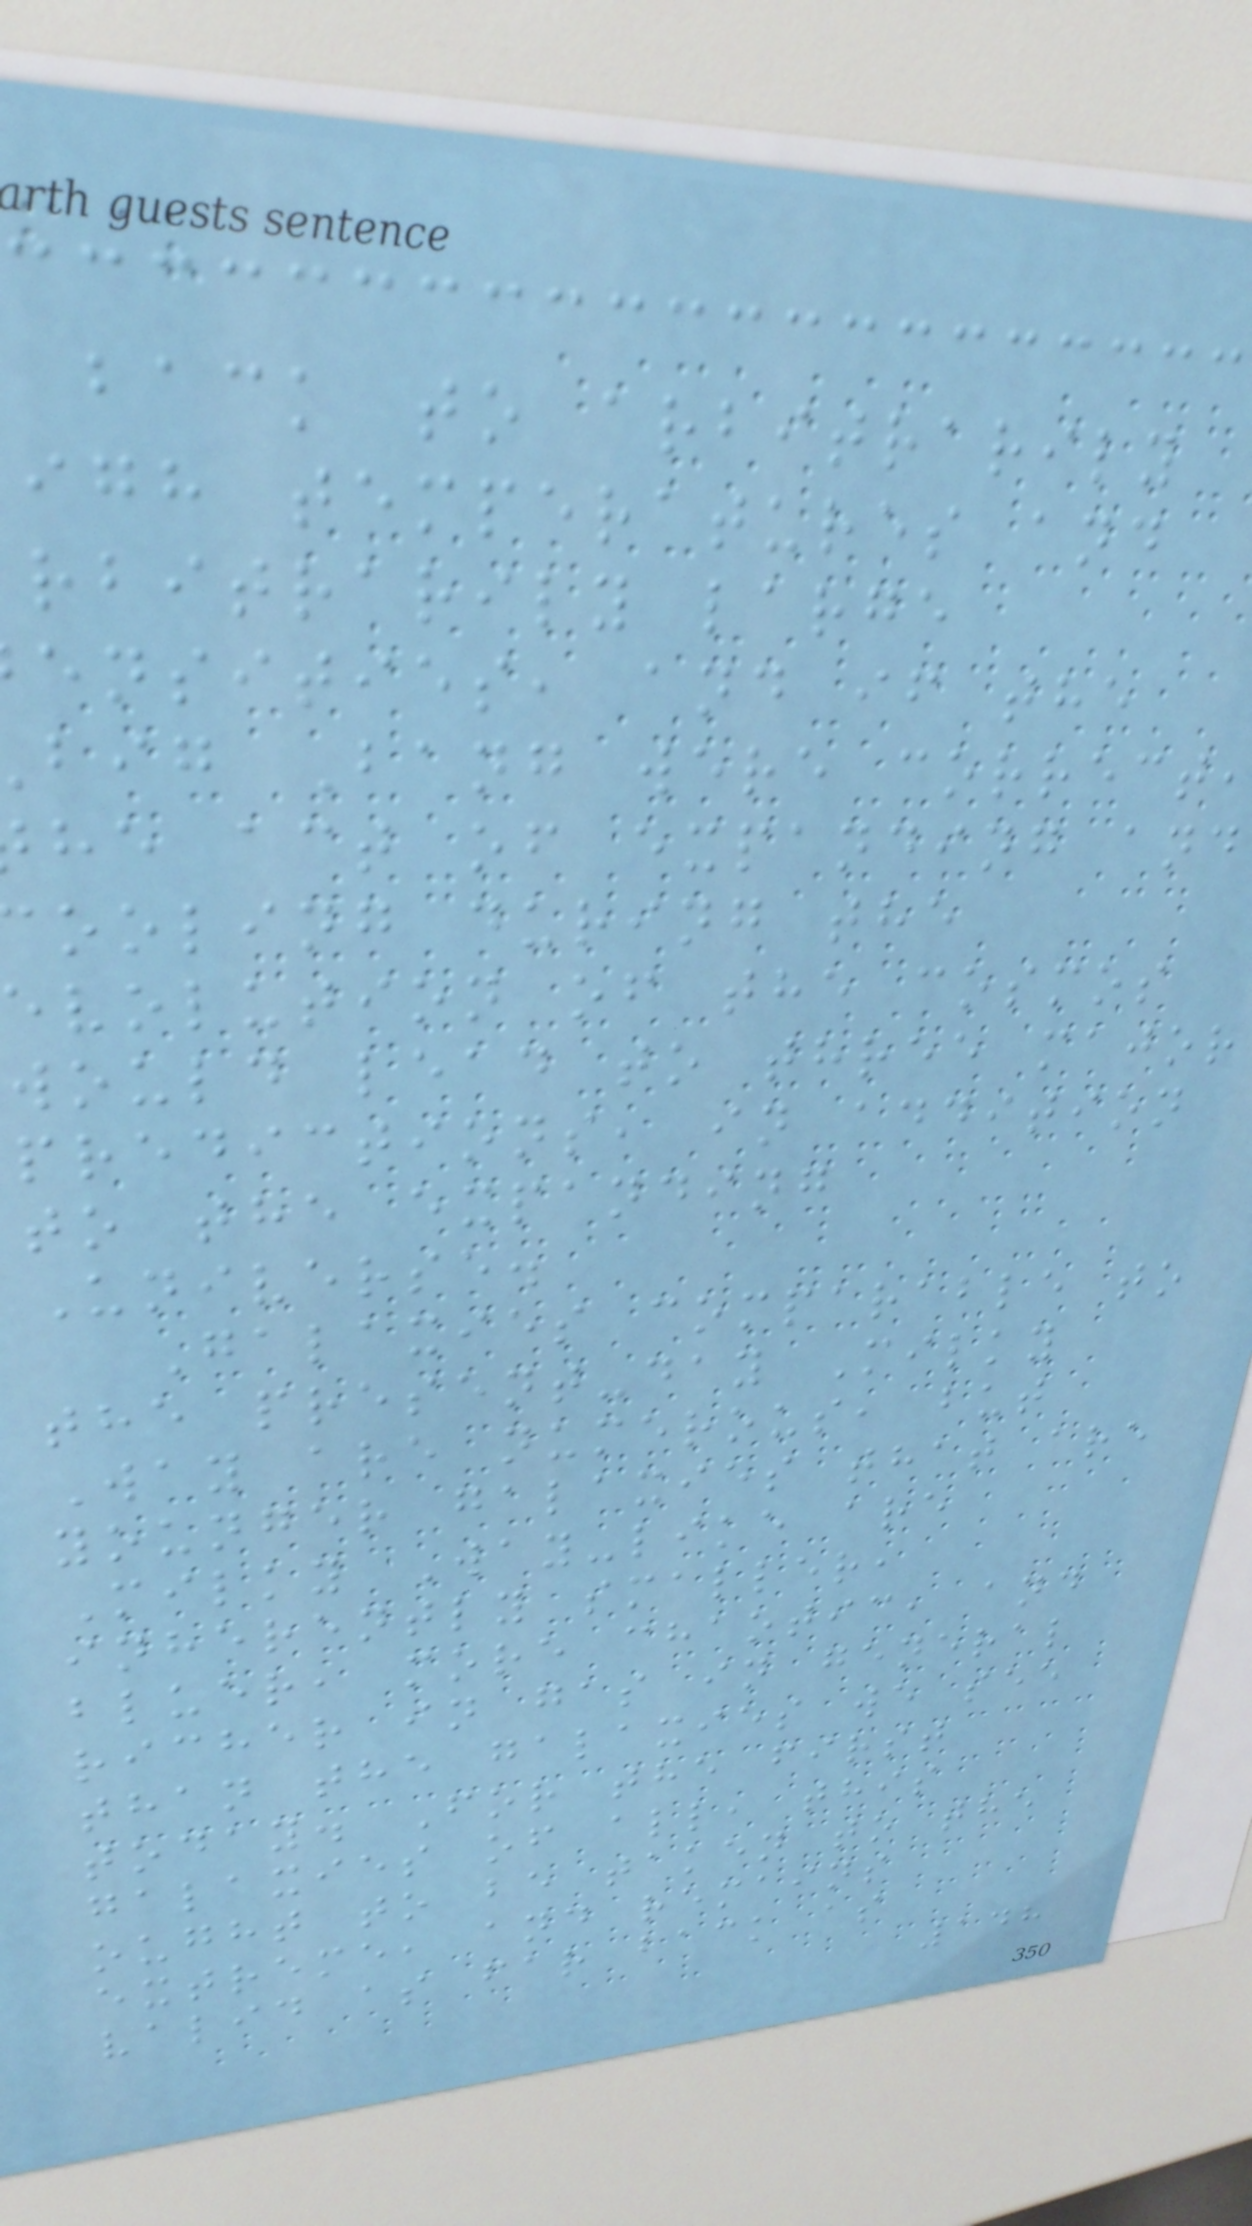back to arbitrarily
igh temperatures and
rbitrarily large
ensities, and if the
big Bang were correct
he act of expanding and
ooling during the
evolution of the cosmos
would lead to three major
predictions, in addition
to the expanding
Universe.
Galaxies comparable to
the present-day Milky
Way are numerous, but
younger galaxies that are
Milky Way-like are
inherently smaller,
bluer, more chaotic, and
richer in gas in general
than the galaxies we see
today. For the first
galaxies of all, this
ought to be taken to the
extreme, and remains
valid as far back as
148
